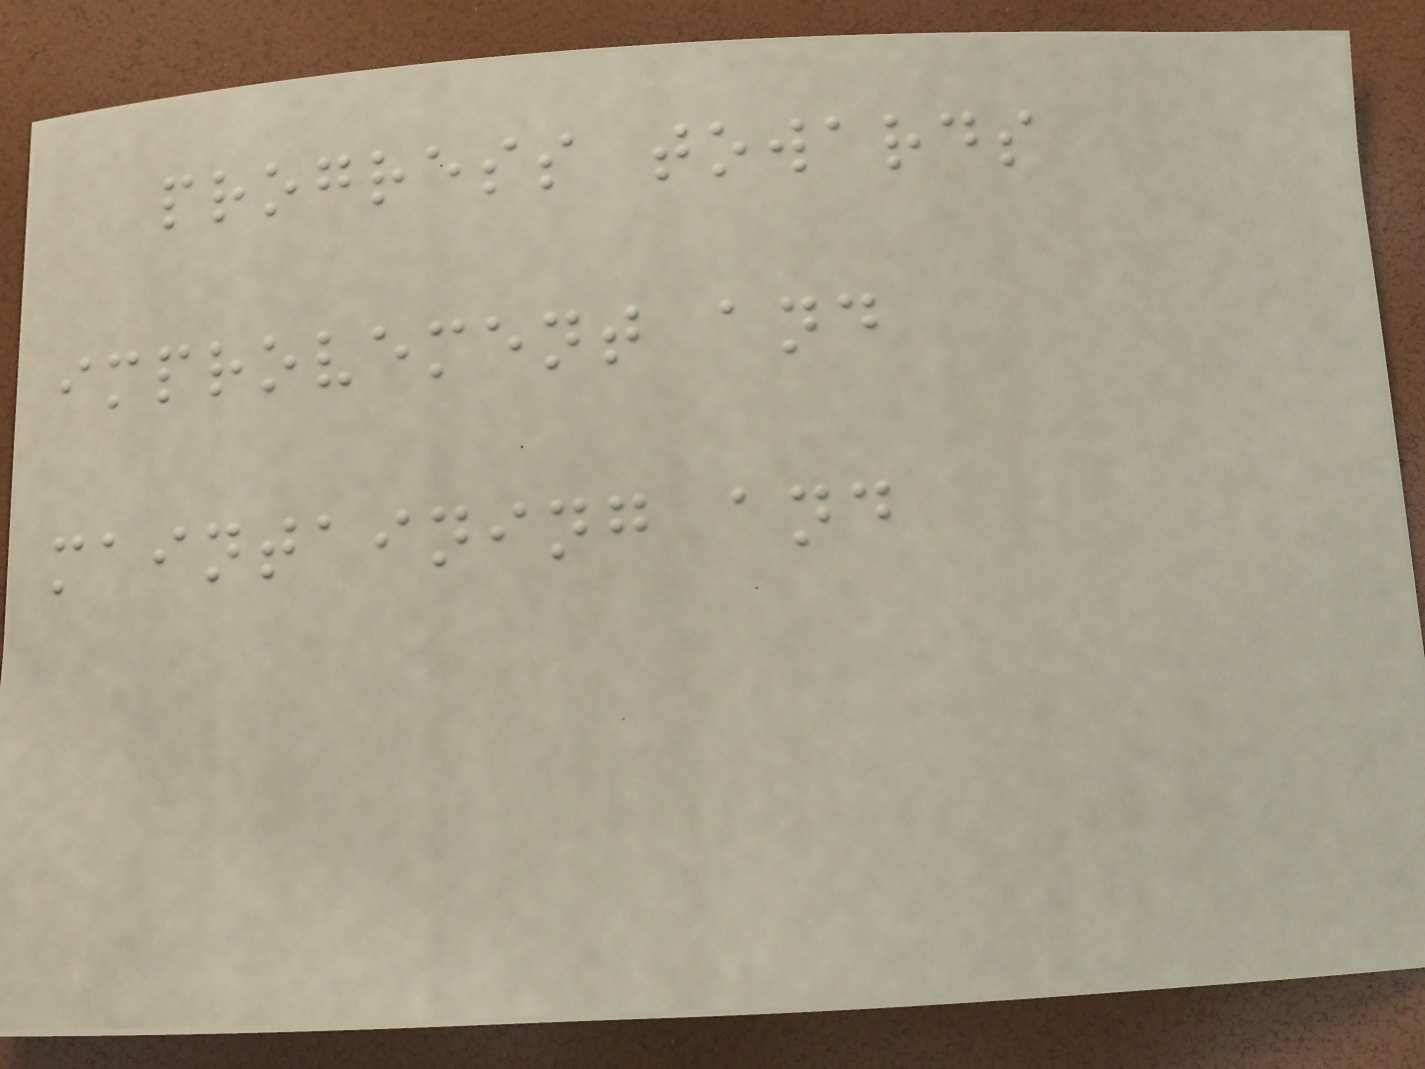progress towards
improvement and
maintaining and
